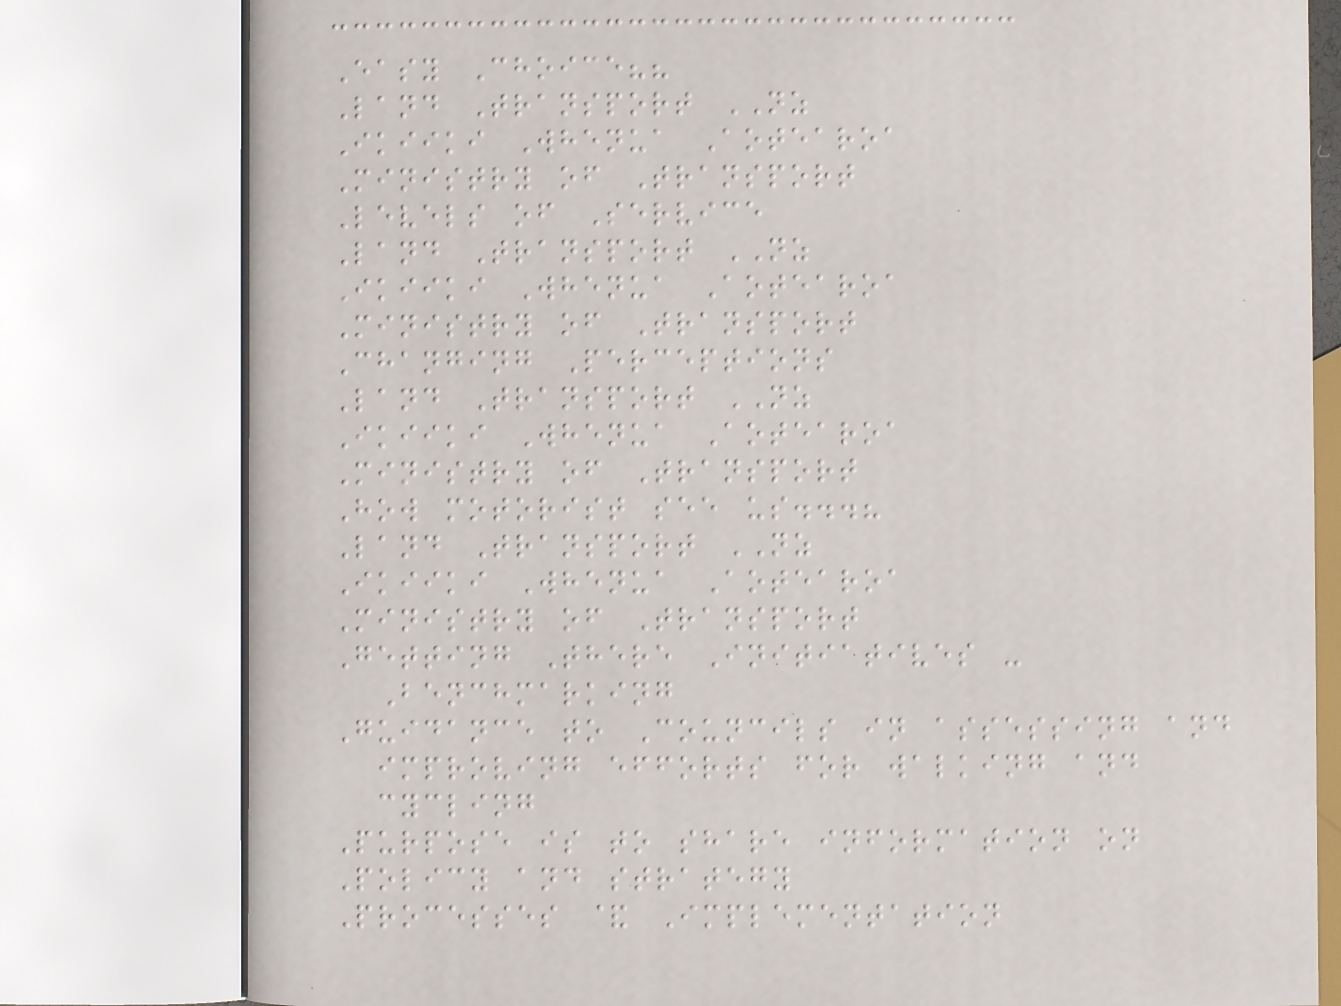Easy Choice??
Land Transport NZ
Ikiiki Whenua Aotearoa
Ministry of Transport
Levels of Service
Land Transport NZ
Ikiiki Whenua Aotearoa
Ministry of Transport
Changing Perceptions
Land Transport NZ
Ikiiki Whenua Aotearoa
Ministry of Transport
How motorist see us...?
Land Transport NZ
Ikiiki Whenua Aotearoa
Ministry of Transport
Getting There Initiatives -
Benchmarking
Guidance to Councils in assessing and
improving efforts for walking and
cycling
Purpose is to share information on
Policy and strategy
Processes & Implementation
